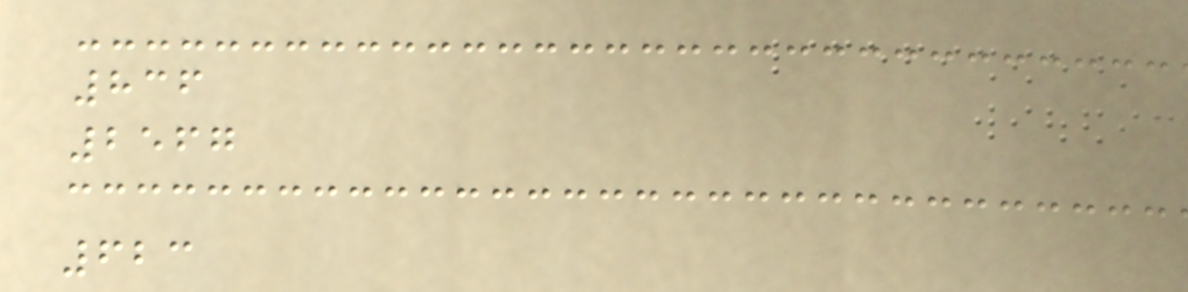836
2567
623
